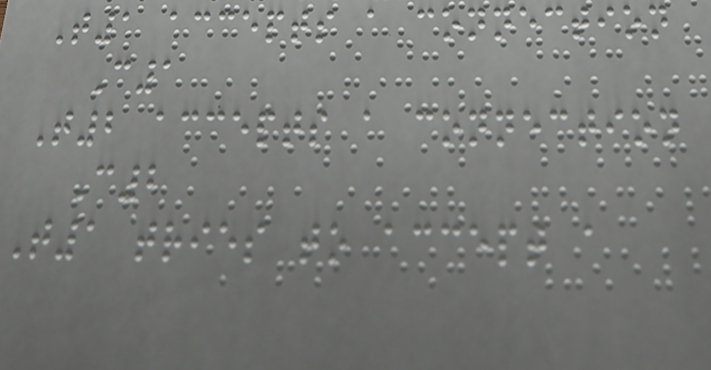T1 accepts a connection
C1
T2 accepts a connection
C2
T1 tries to accept a
